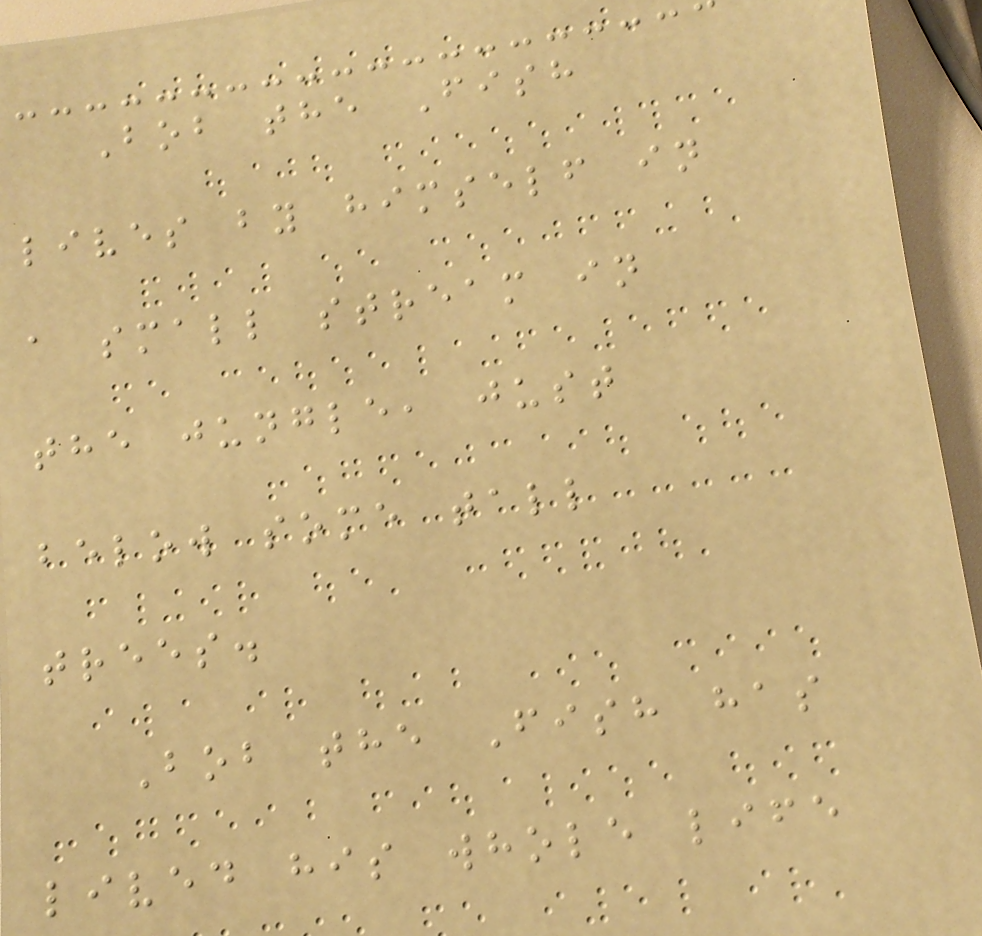Bob the Fish
lives by himself in
a small stream in
the jungle, just
below some tall
trees.
Bob the Fish has
lived his whole life
